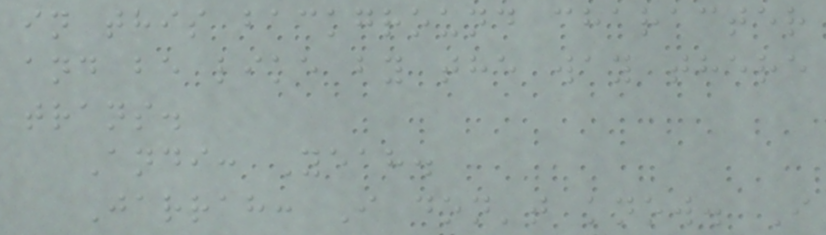in this background character
and be like by the way there
trans.
Andi: Yeah.
Jarrah: I don't know. I
